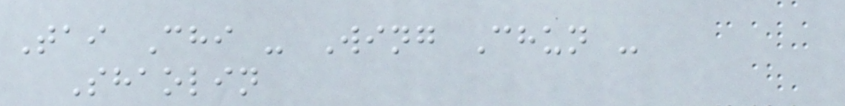Tai Chi - Wing Chun -
Shaolin
